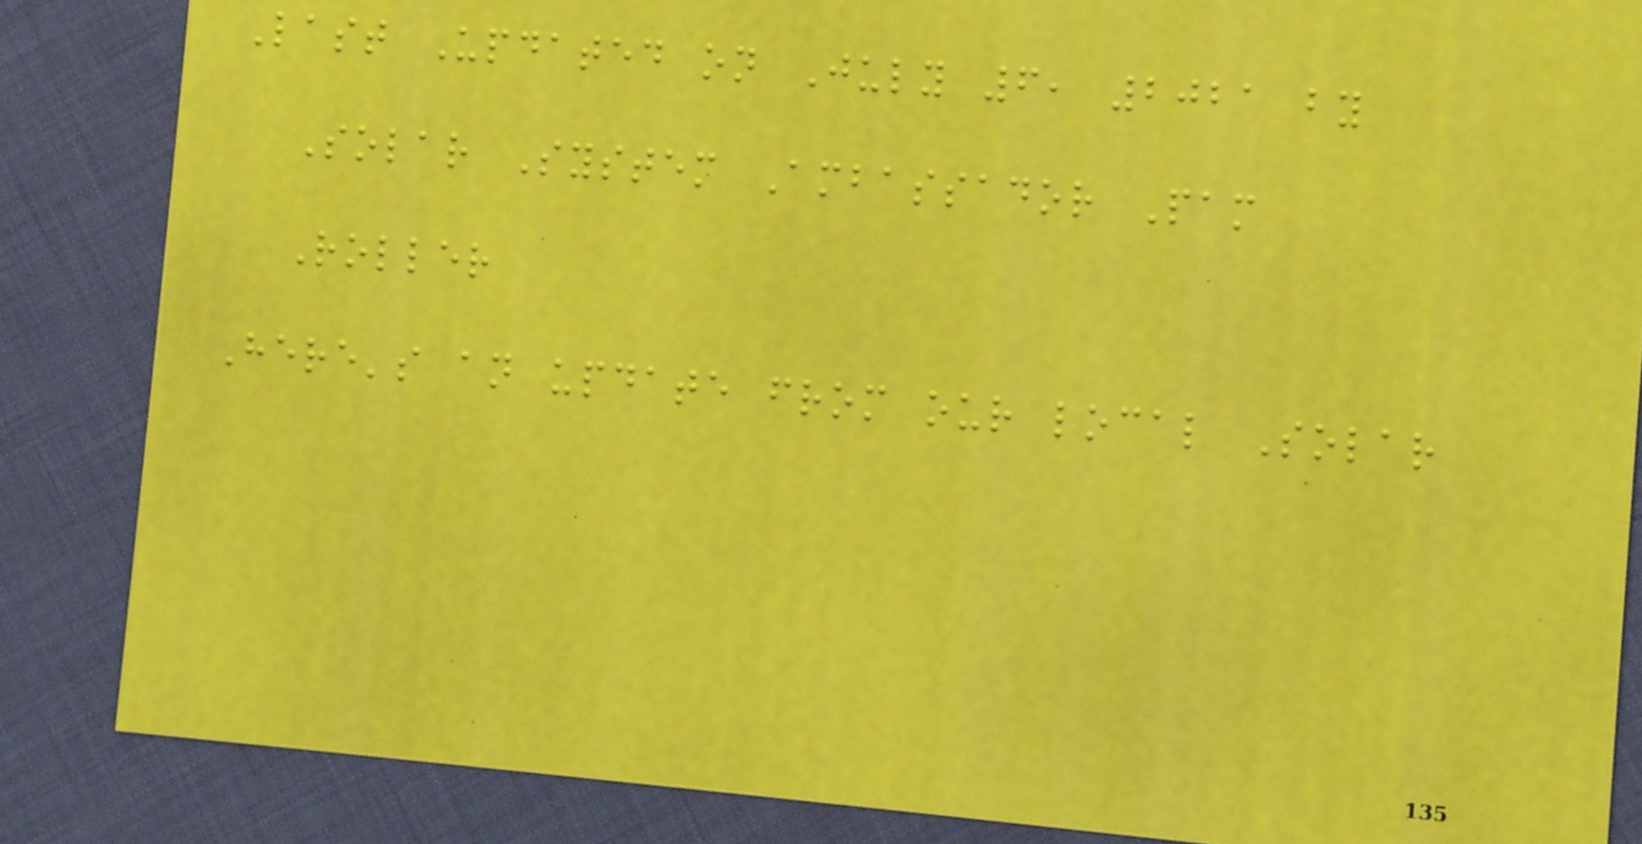Last Updated on July 6, 2021 by
Solar System Ambassador Pam
Roller
Here's an update from our local Solar
